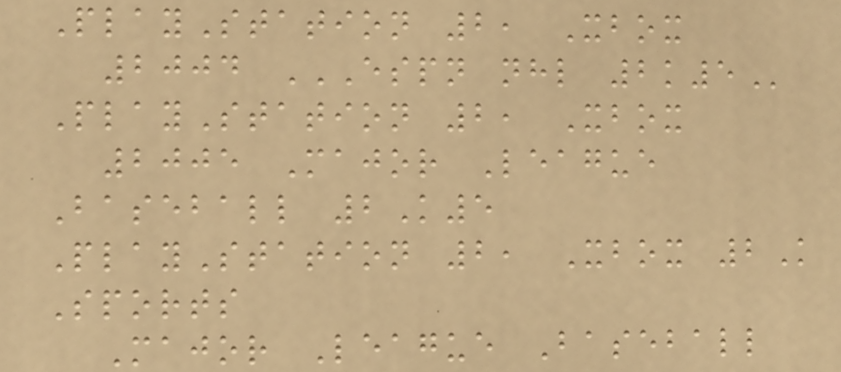PlayStation 2, Xbox
2004 ESPN NHL 2K5
PlayStation 2, Xbox
2005 Major League
Baseball 2K5
PlayStation 2, Xbox 2K
Sports
Major League Baseball
